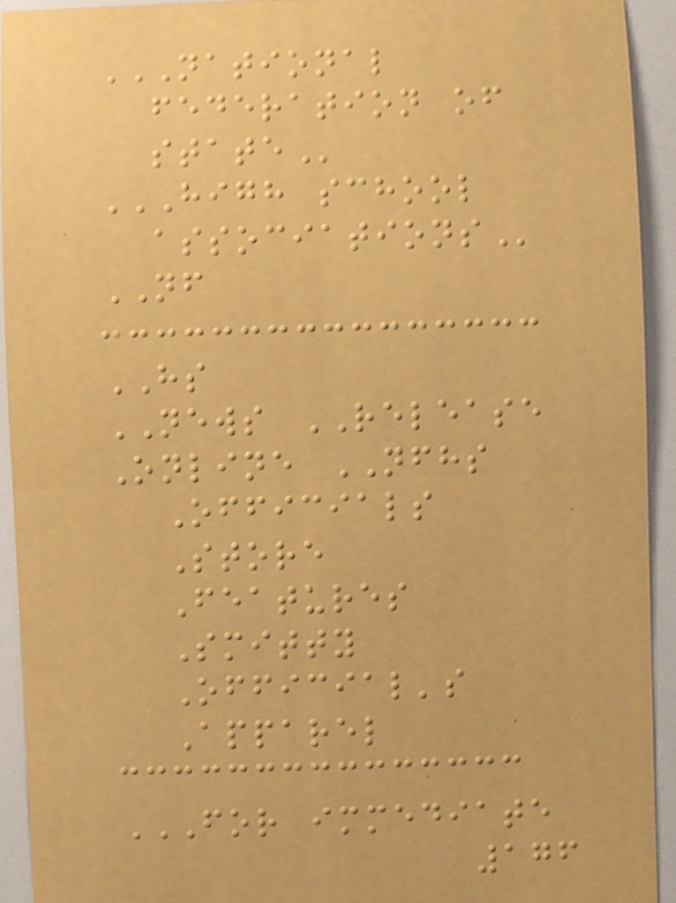NATIONAL
FEDERATION OF
STATE
HIGH SCHOOL
ASSOCIATIONS
NF
HS
NEWS RELEASE
Online NFHS
Officials
Store
Features
Smitty
Official's
Apparel
FOR IMMEDIATE
176
